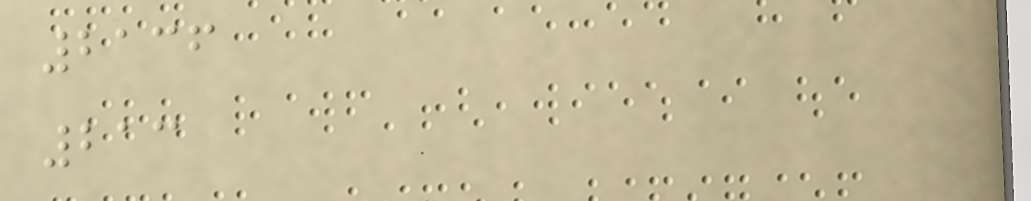2136
213
